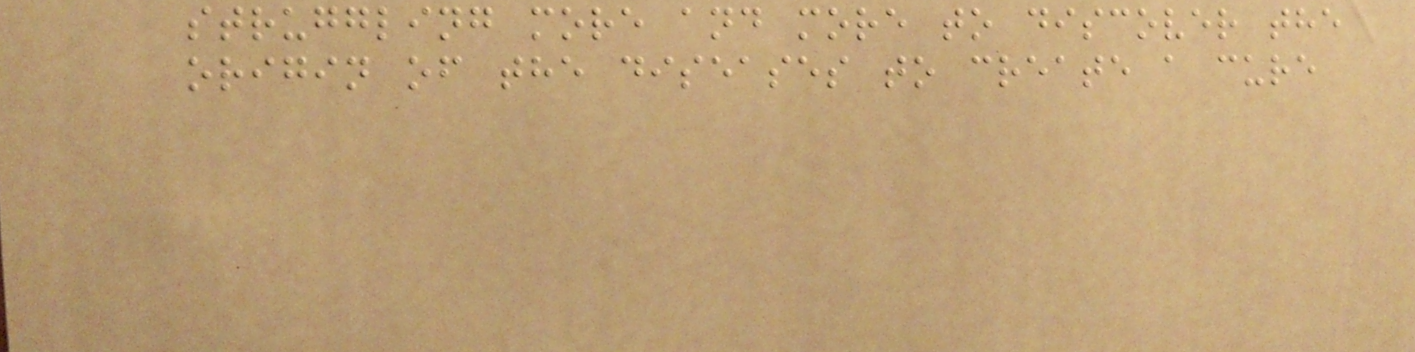struggling more and more to discover the
origin of the diseases to create a cure
